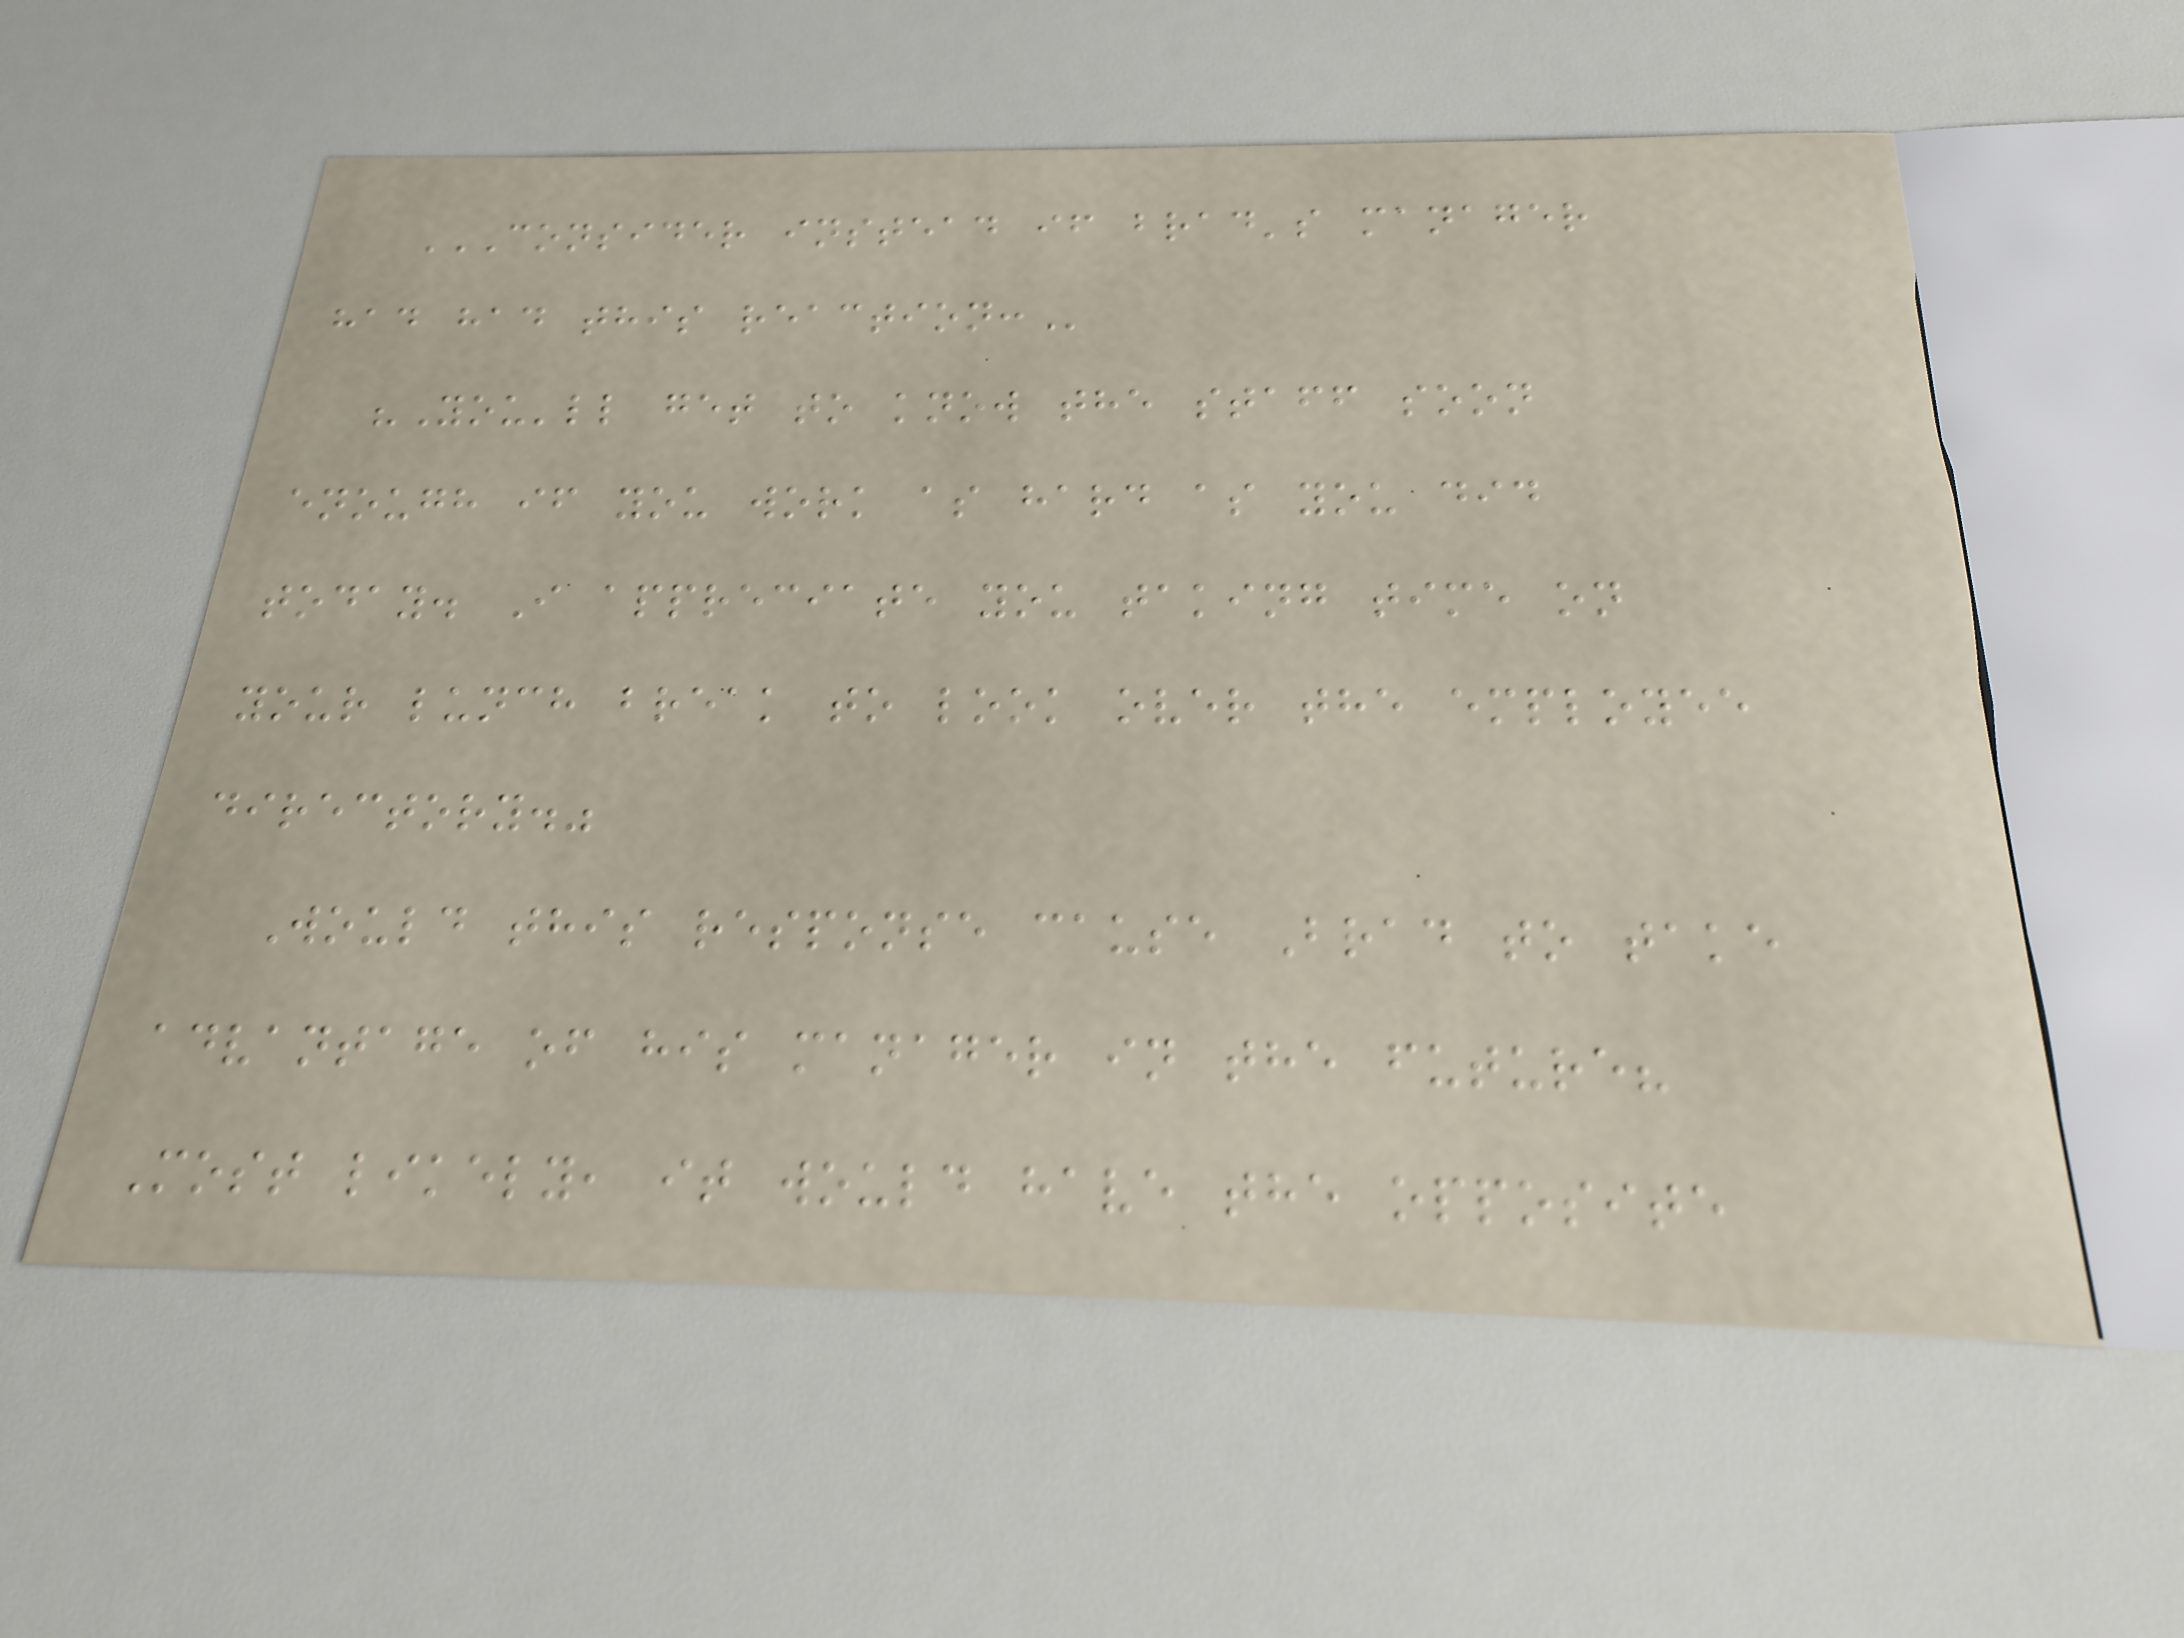CONSIDER INSTEAD IF BRAD'S MANAGER
HAD HAD THIS REACTION:
"You'll get to know the staff soon
enough if you work as hard as you did
today. I appreciate you taking time on
your lunch break to look over the employee
directory."
Would this response cause Brad to take
advantage of his manager in the future?
Most likely, it would have the opposite
